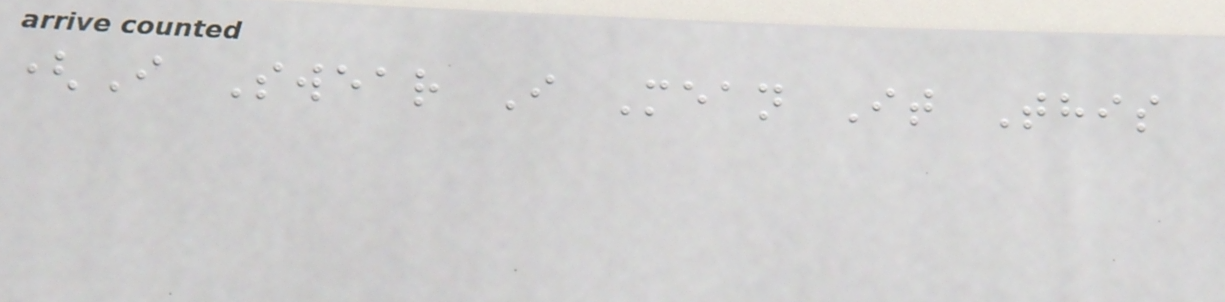(I Swear I Mean It This
